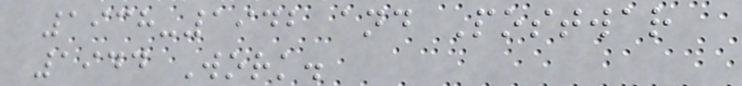1938-1942 and Postwar
1944 Work.
